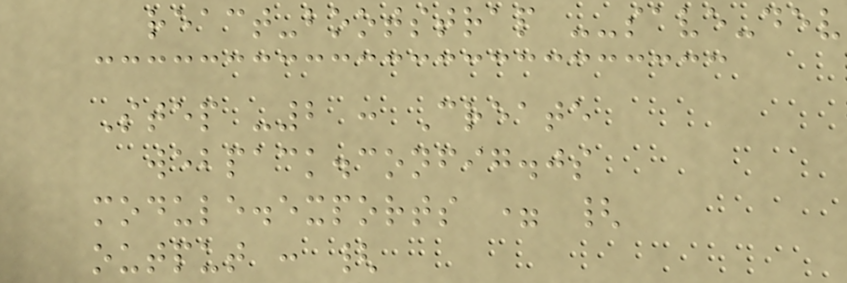react-bootstrap --save-dev
Step -2 : Create
webpack.config.js
module.exports = {
output : {
